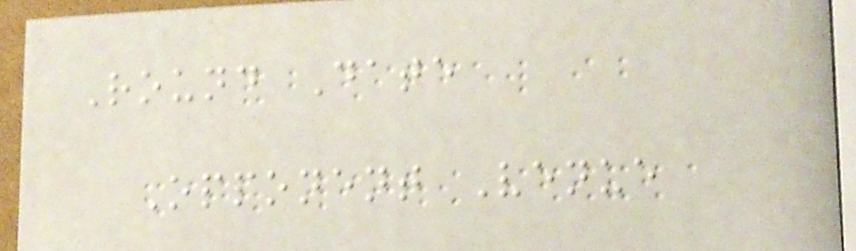Round Date
Opponent Venue
